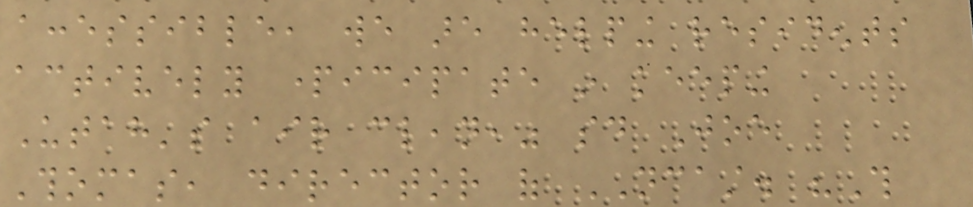accessible, we are helping residents
actively participate in keeping
Utah's air clean," said Joe
Thomas, director of NCAST. "This
